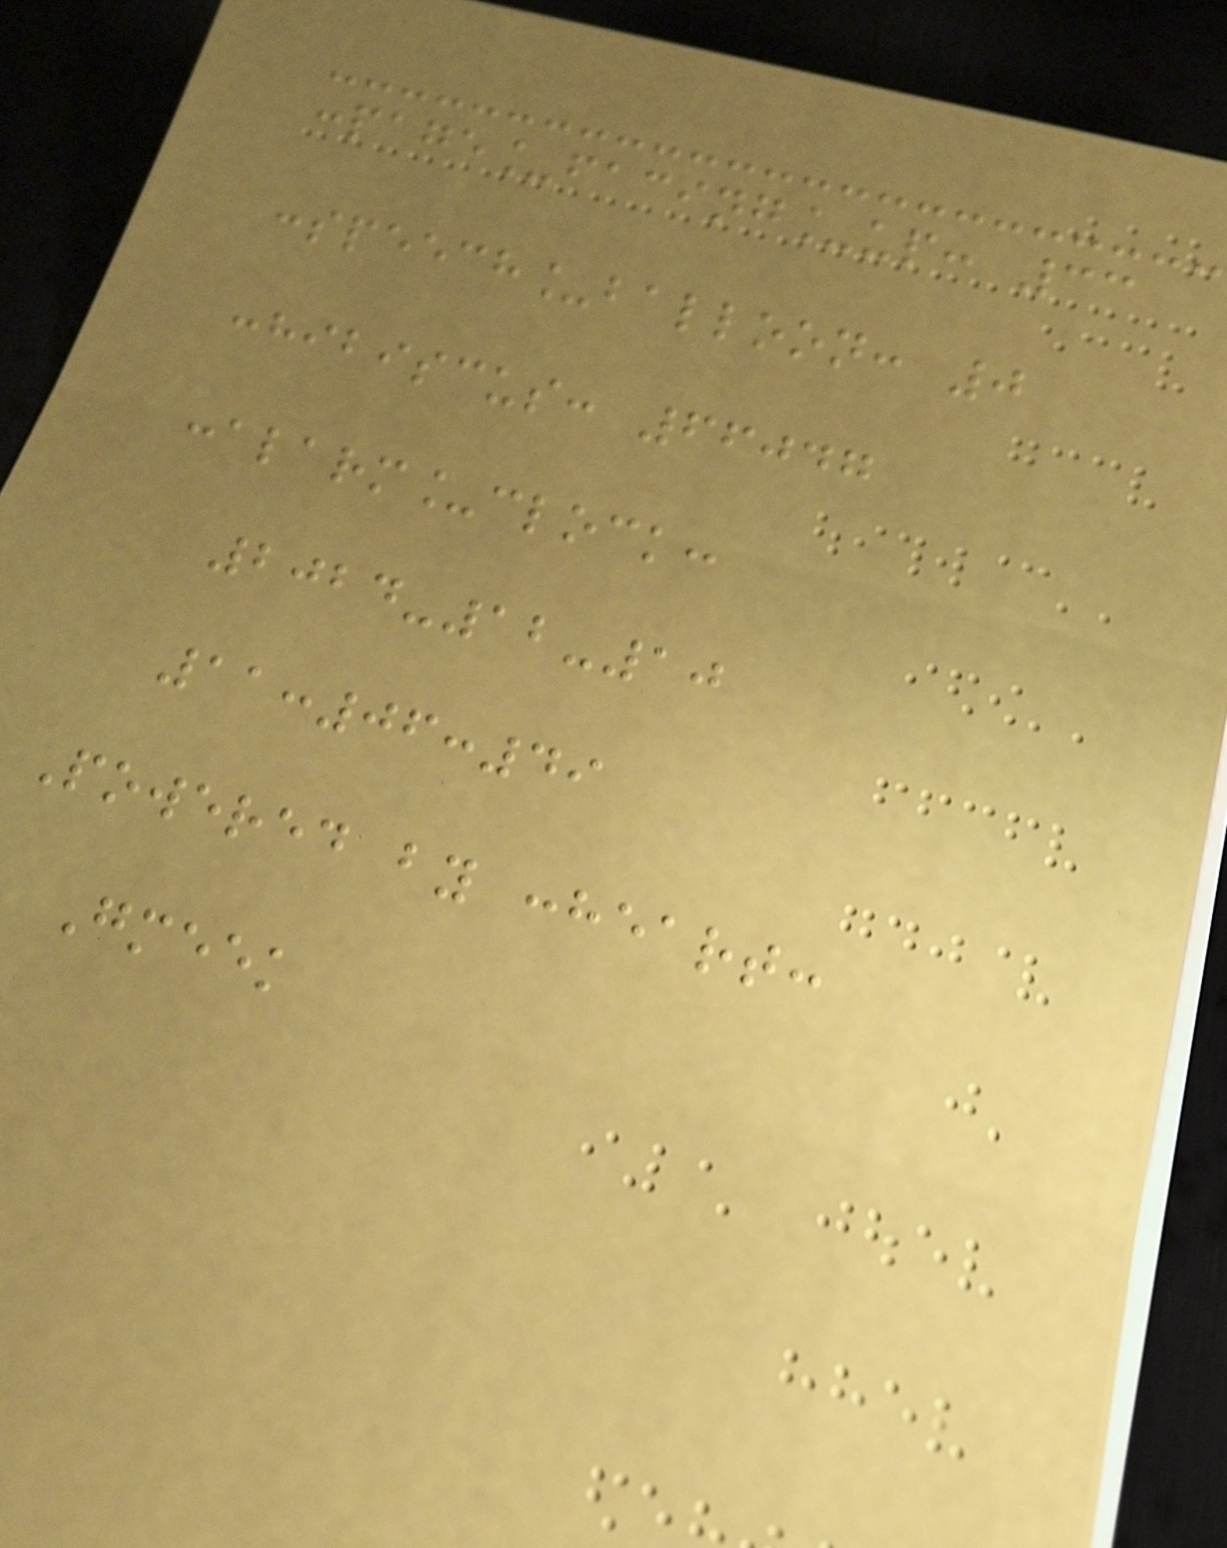:page_facing_up: 33
:speech_balloon: 0
:hibiscus: 66047
:alarm_clock:
2024-12-10
11:06:49
Powered by :heart:
Gmeek
